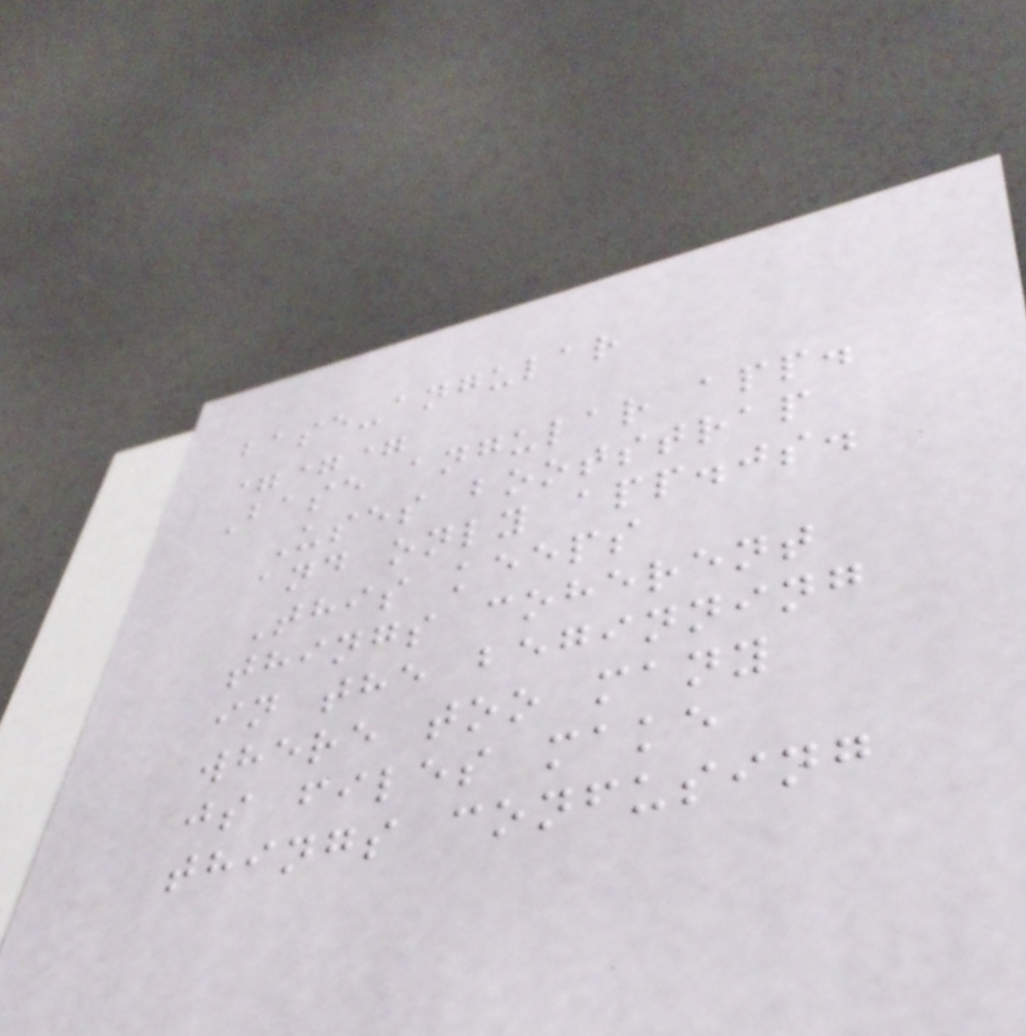base-angular
===
Base angular app.
Uses bootstrap
and only app.js.
This keeps
things coherent
in the beginning
where too many
js files make
things confusing
